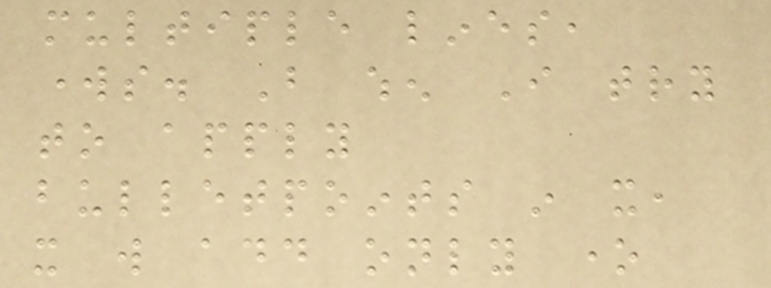multiple lines,
works. But when I try
to apply
bulletpoints in it,
it will add only one
